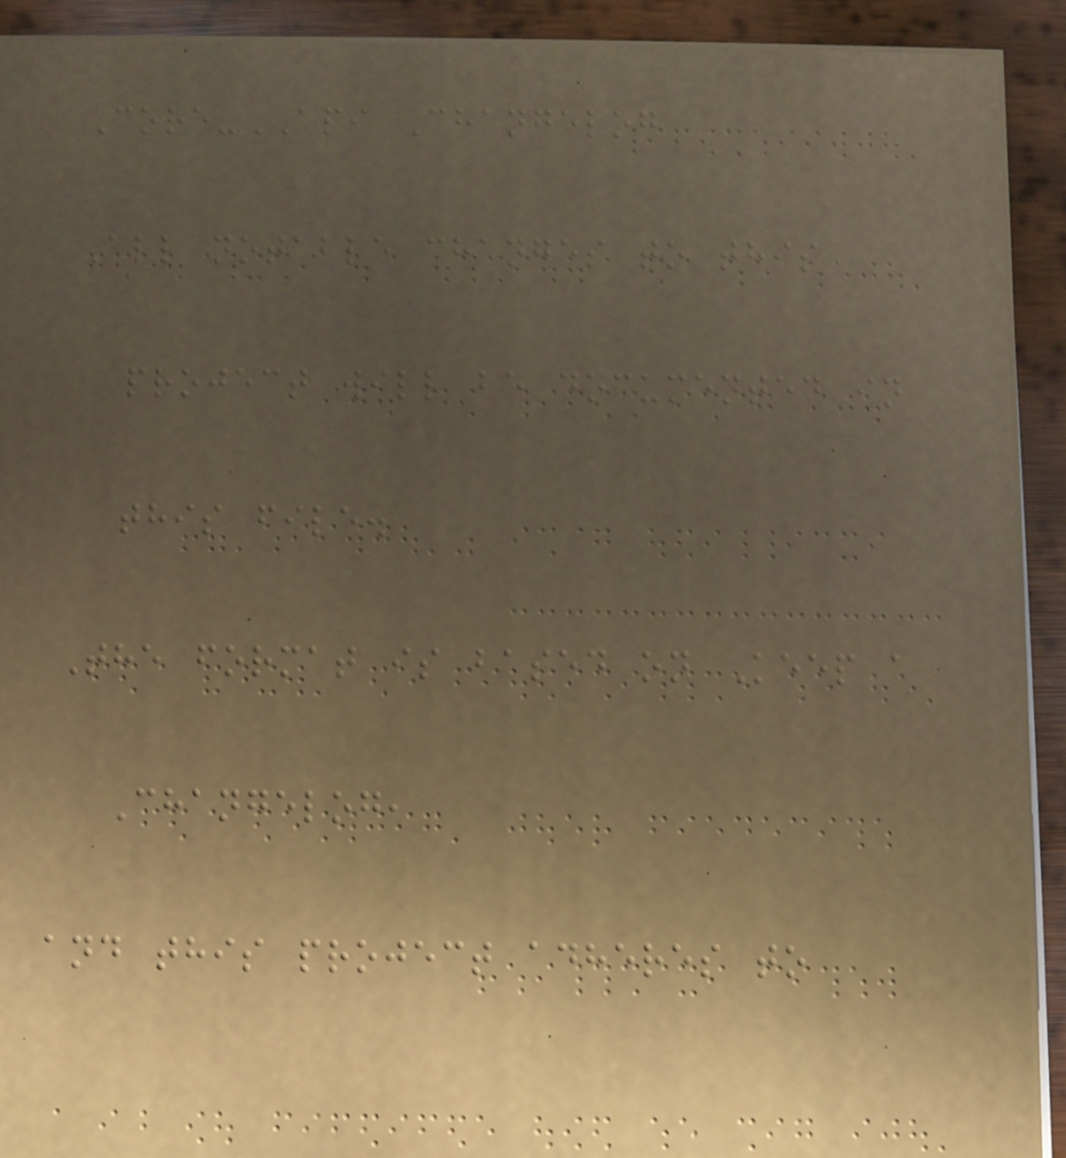Core-API Changelog
All notable changes to this
project will be documented in
this file.
The format is based on Keep a
Changelog,
and this project adheres to
